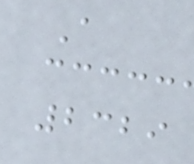A
2329
